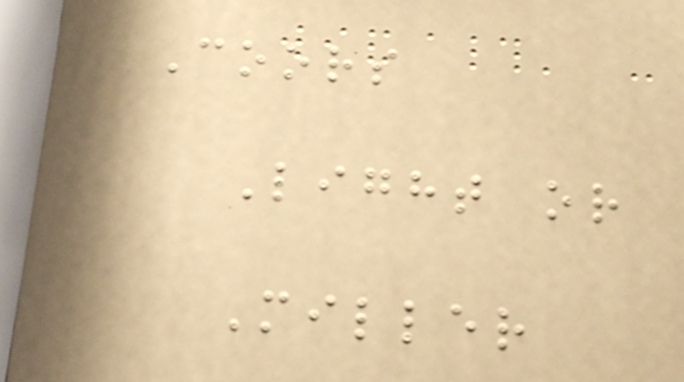Coors
Light or
Miller
